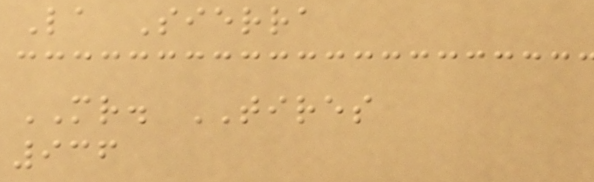La Sierra
MR. TIRES
936
